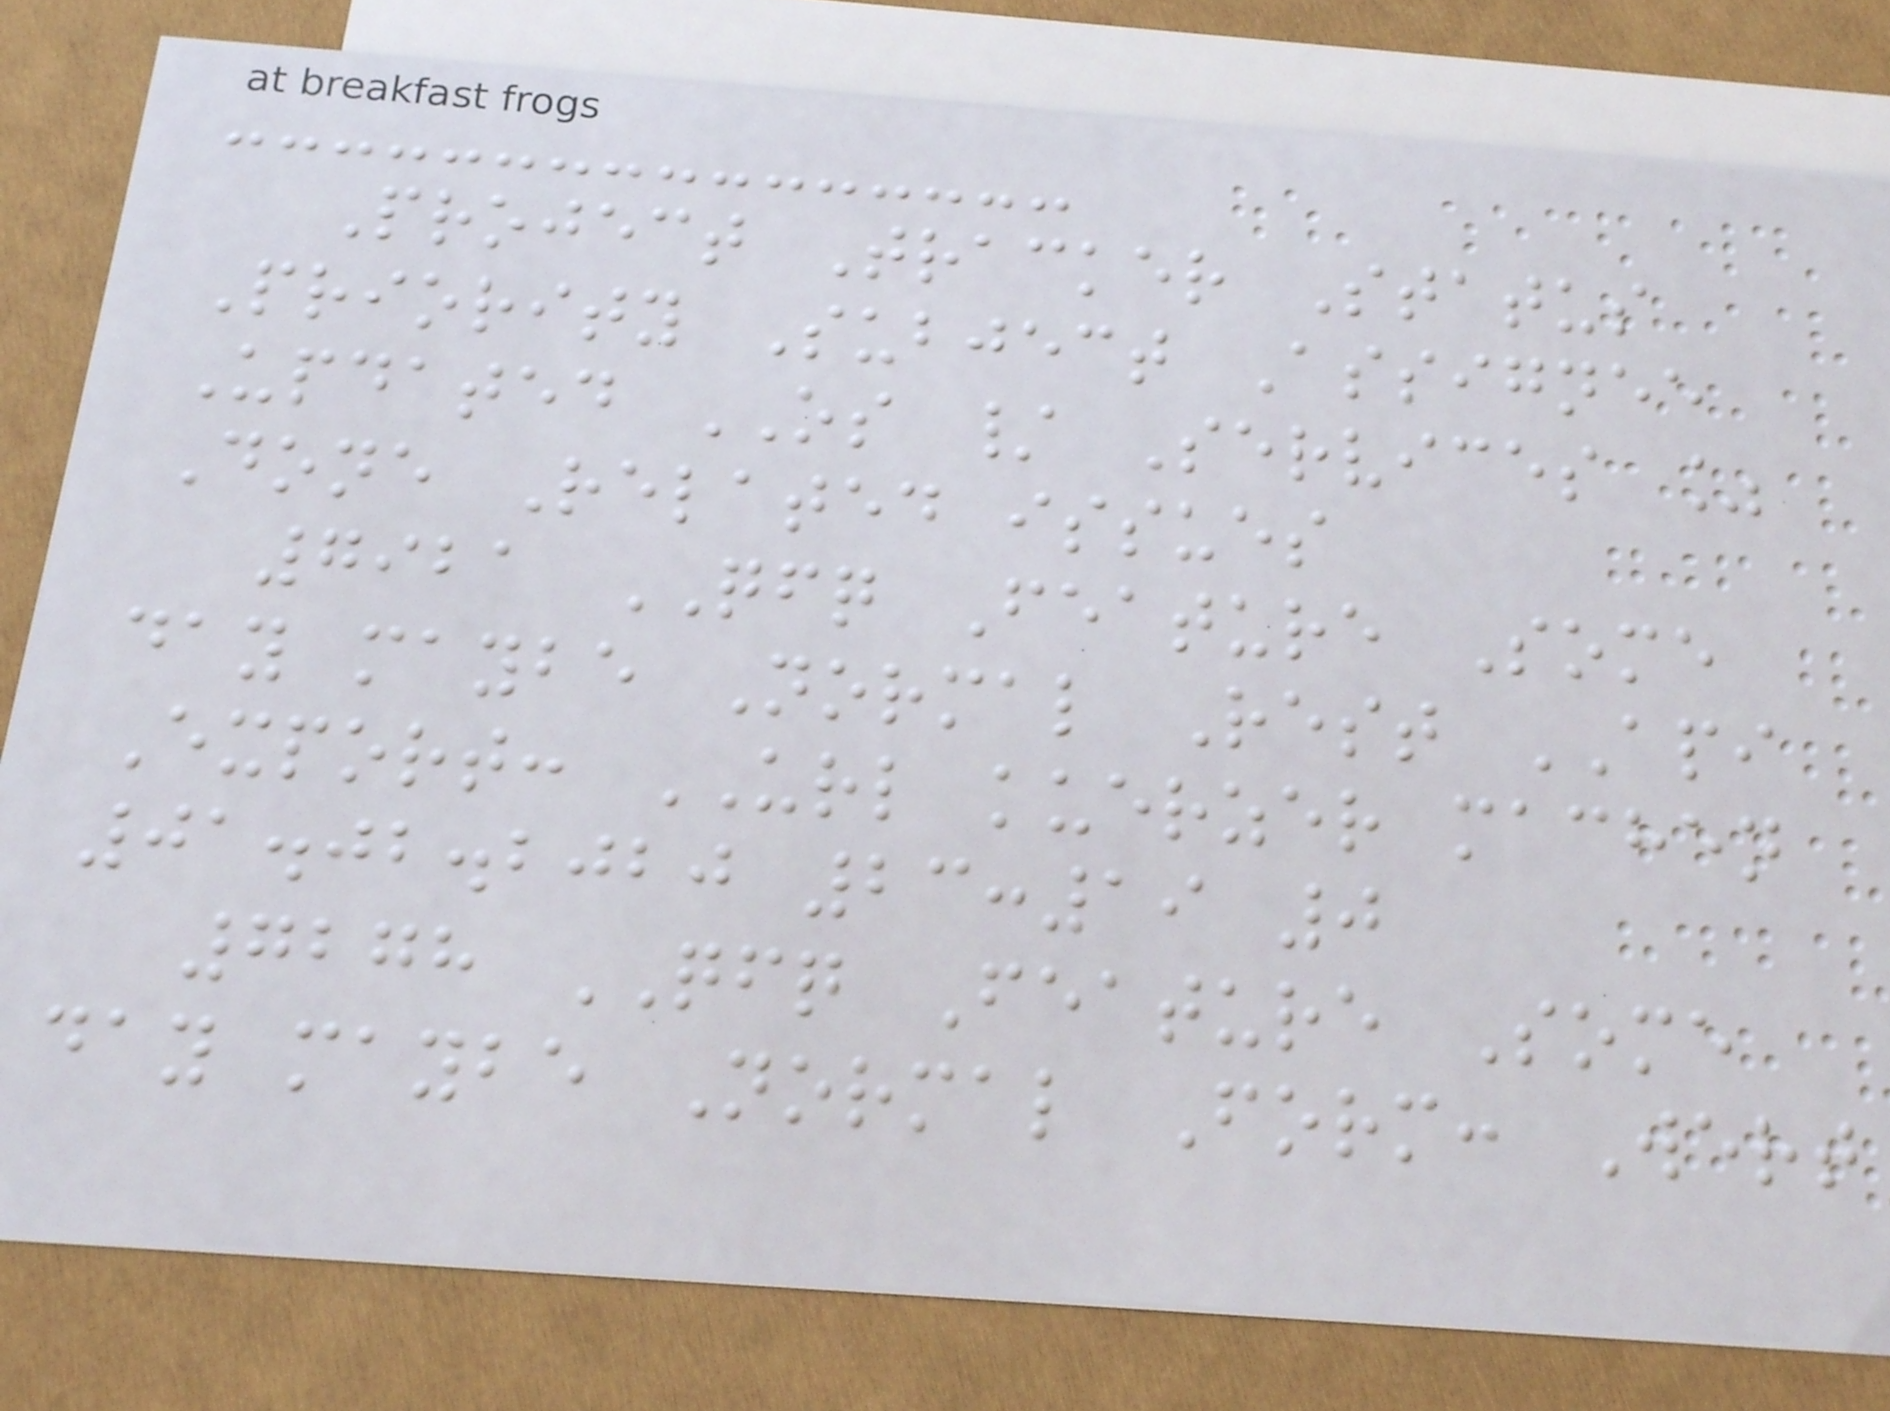Project Tracker Status
Priority Subject Assignee
Updated OS / Services %
Done Related issues
7921 QFQ Feature Some
day maybe Normal Rest API
Export: URL kuerzer machen
01.02.2020 23:19 0
7278 QFQ Feature Some
day maybe Normal Form: Wert
